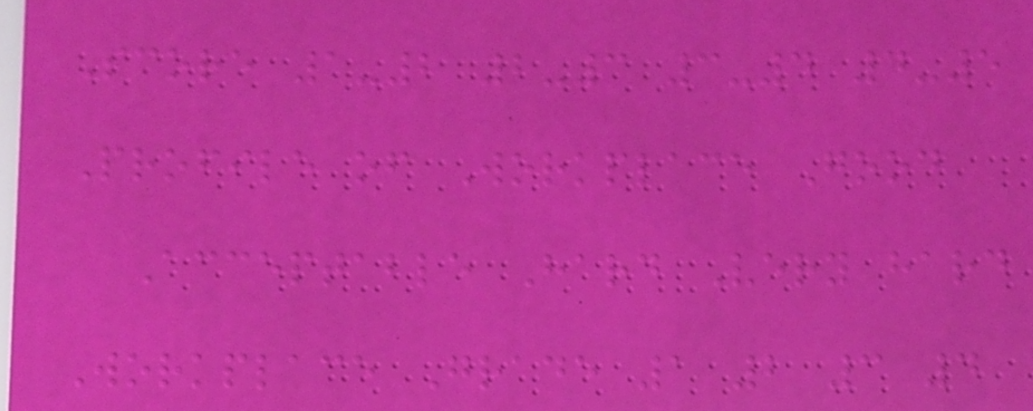Score 1-2 2-3 3-4 4-5
Profile of Workplace Good
Acceptable Hard Very hard
Workplace Grade 1 2 3 4
